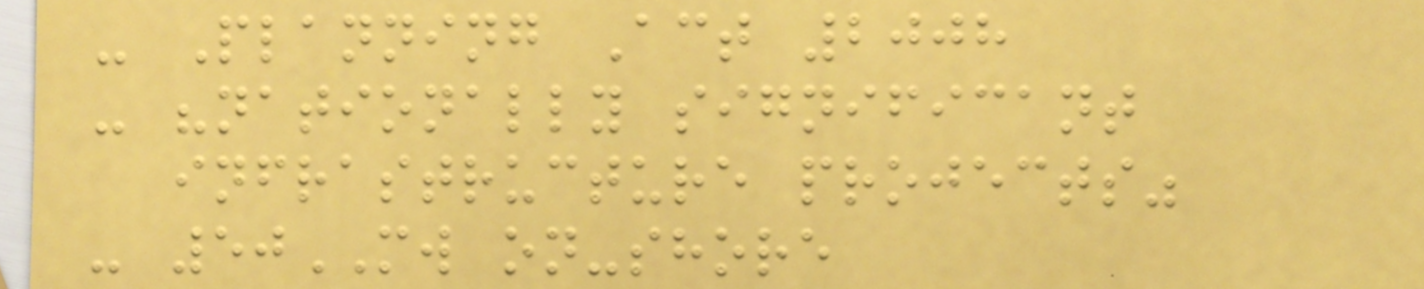- Planning Act 2008
- "nationally significant
infrastructure projects"
- 50MW on-shore
